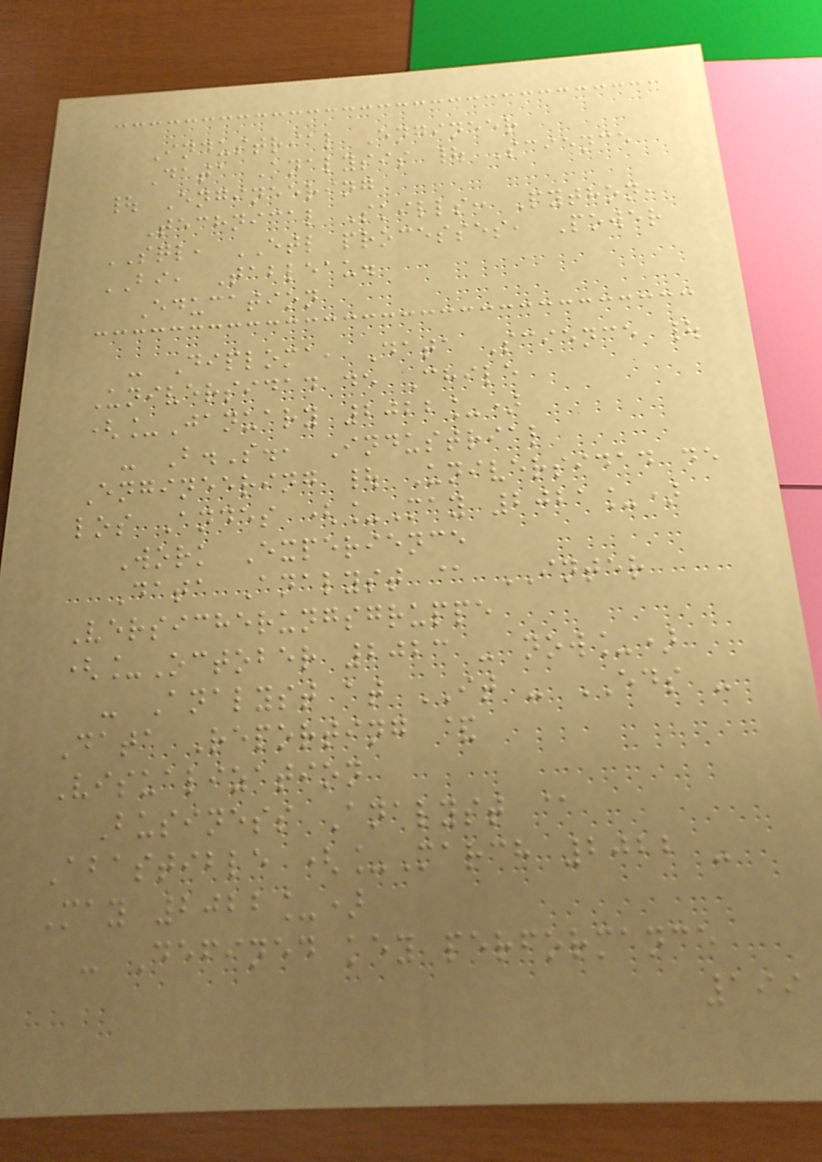Industrial Engineer
Data Analysis | Science
| Engineering
Technical Skills: Python,
SQL, ETL processes, Power
BI, Tableau.
Education
- Diploma, Data Science |
Universidad de Chile
(_January 2022_)
- B.S., Industrial
Engineering | Universidad de
los Andes (_May 2021_)
Work Experience
Data Analyst @ INTER
Versicherungsgruppe
(_October 2023 - now_)
- Analyst at IT - EDS -
Data Reporting &
Visualization
Business Analyst @
Abastible (_March 2022 -
May 2022_)
- Defined key performance
199
